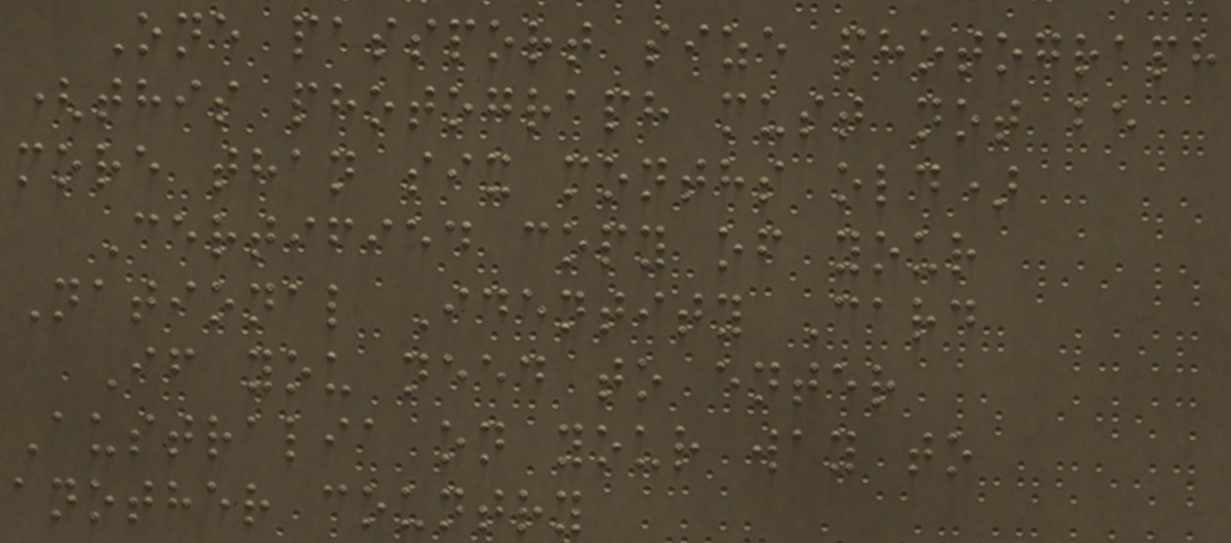One passport size photograph
(this photograph must not be
more than six months old)
Certified copy of your
National Identity Card
If you need to enter
Australia on your way to
another country
